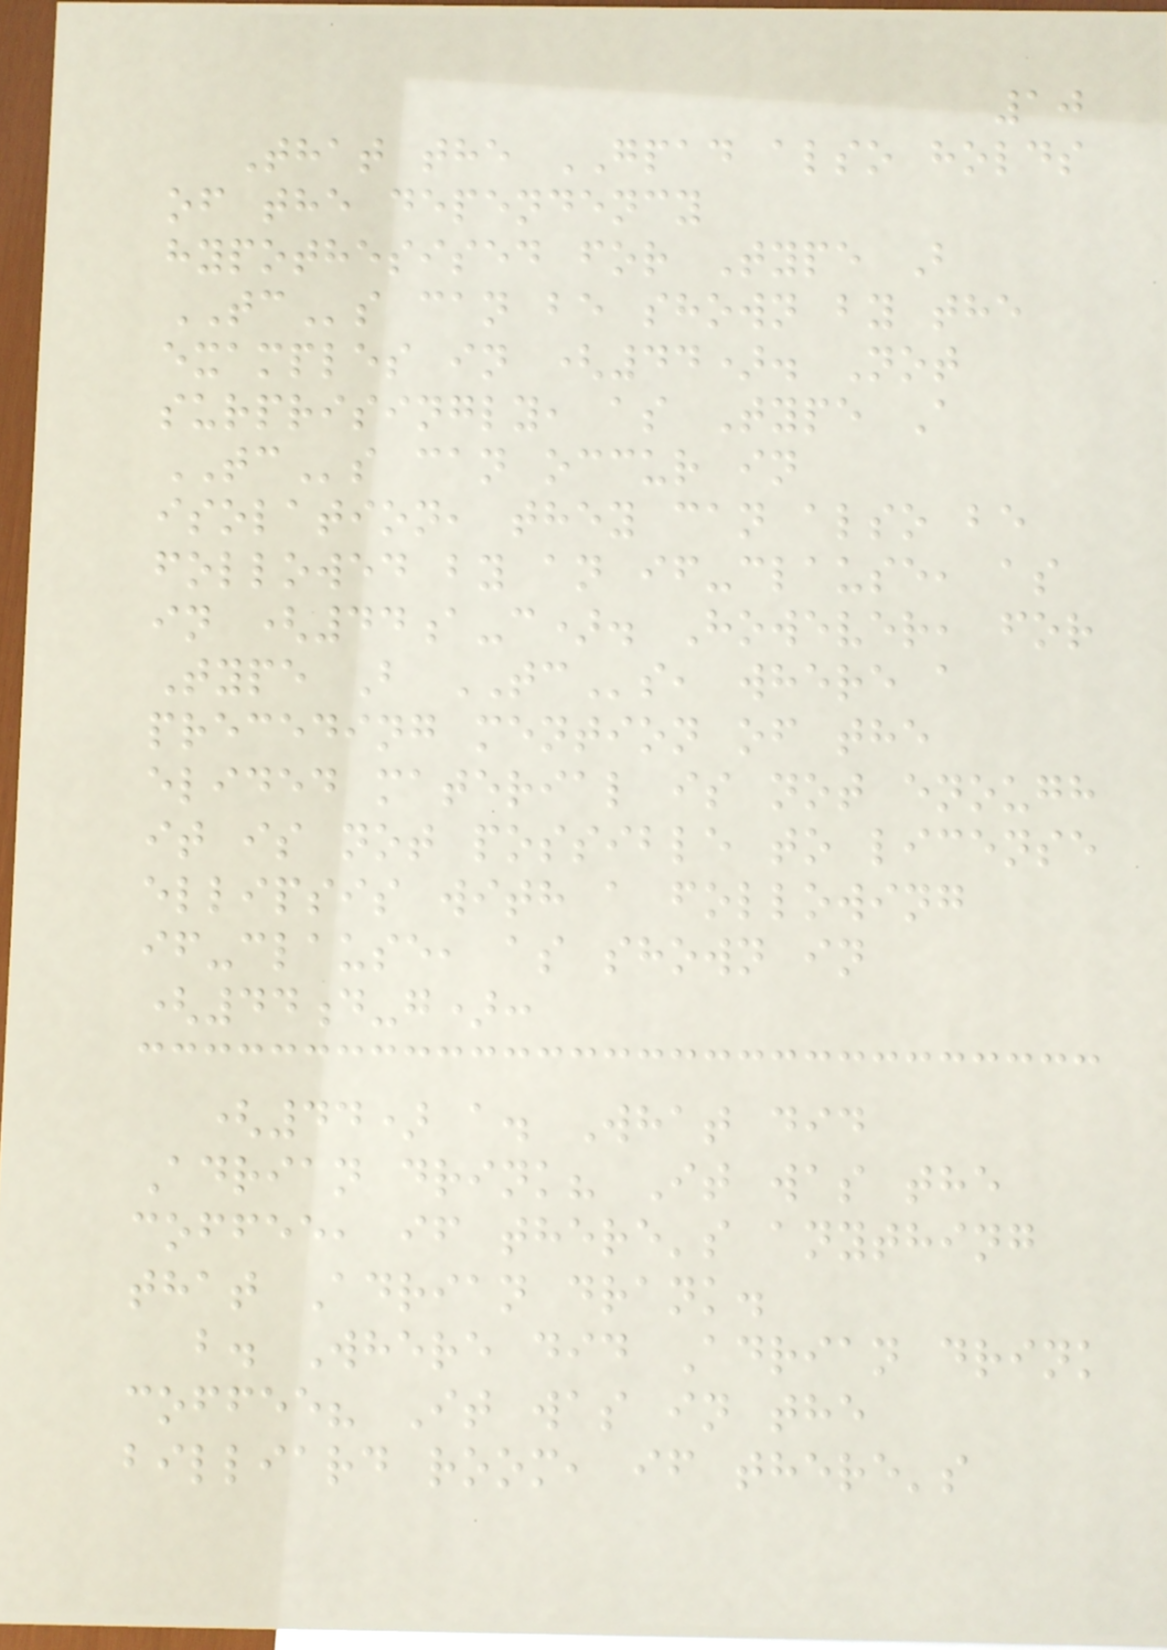10
That the GPAD also holds
of the dependency
hypothesised for Type B
TCs can be shown by the
examples in (44). Not
surprisingly, as Type A
TCs can occur in
isolation, they can also be
followed by an if-clause, as
in (44a-c). However, for
Type B TCs, where a
preceding mention of the
elided material is not enough
it is not possible to license
ellipsis with a following
if-clause, as shown in
(44d-g):
(44) a. What did
Adrian drink? It was the
coffee, if there's anything
that Adrian drank.
b. Where did Adrian drink
coffee? It was in the
billiard room, if there's
